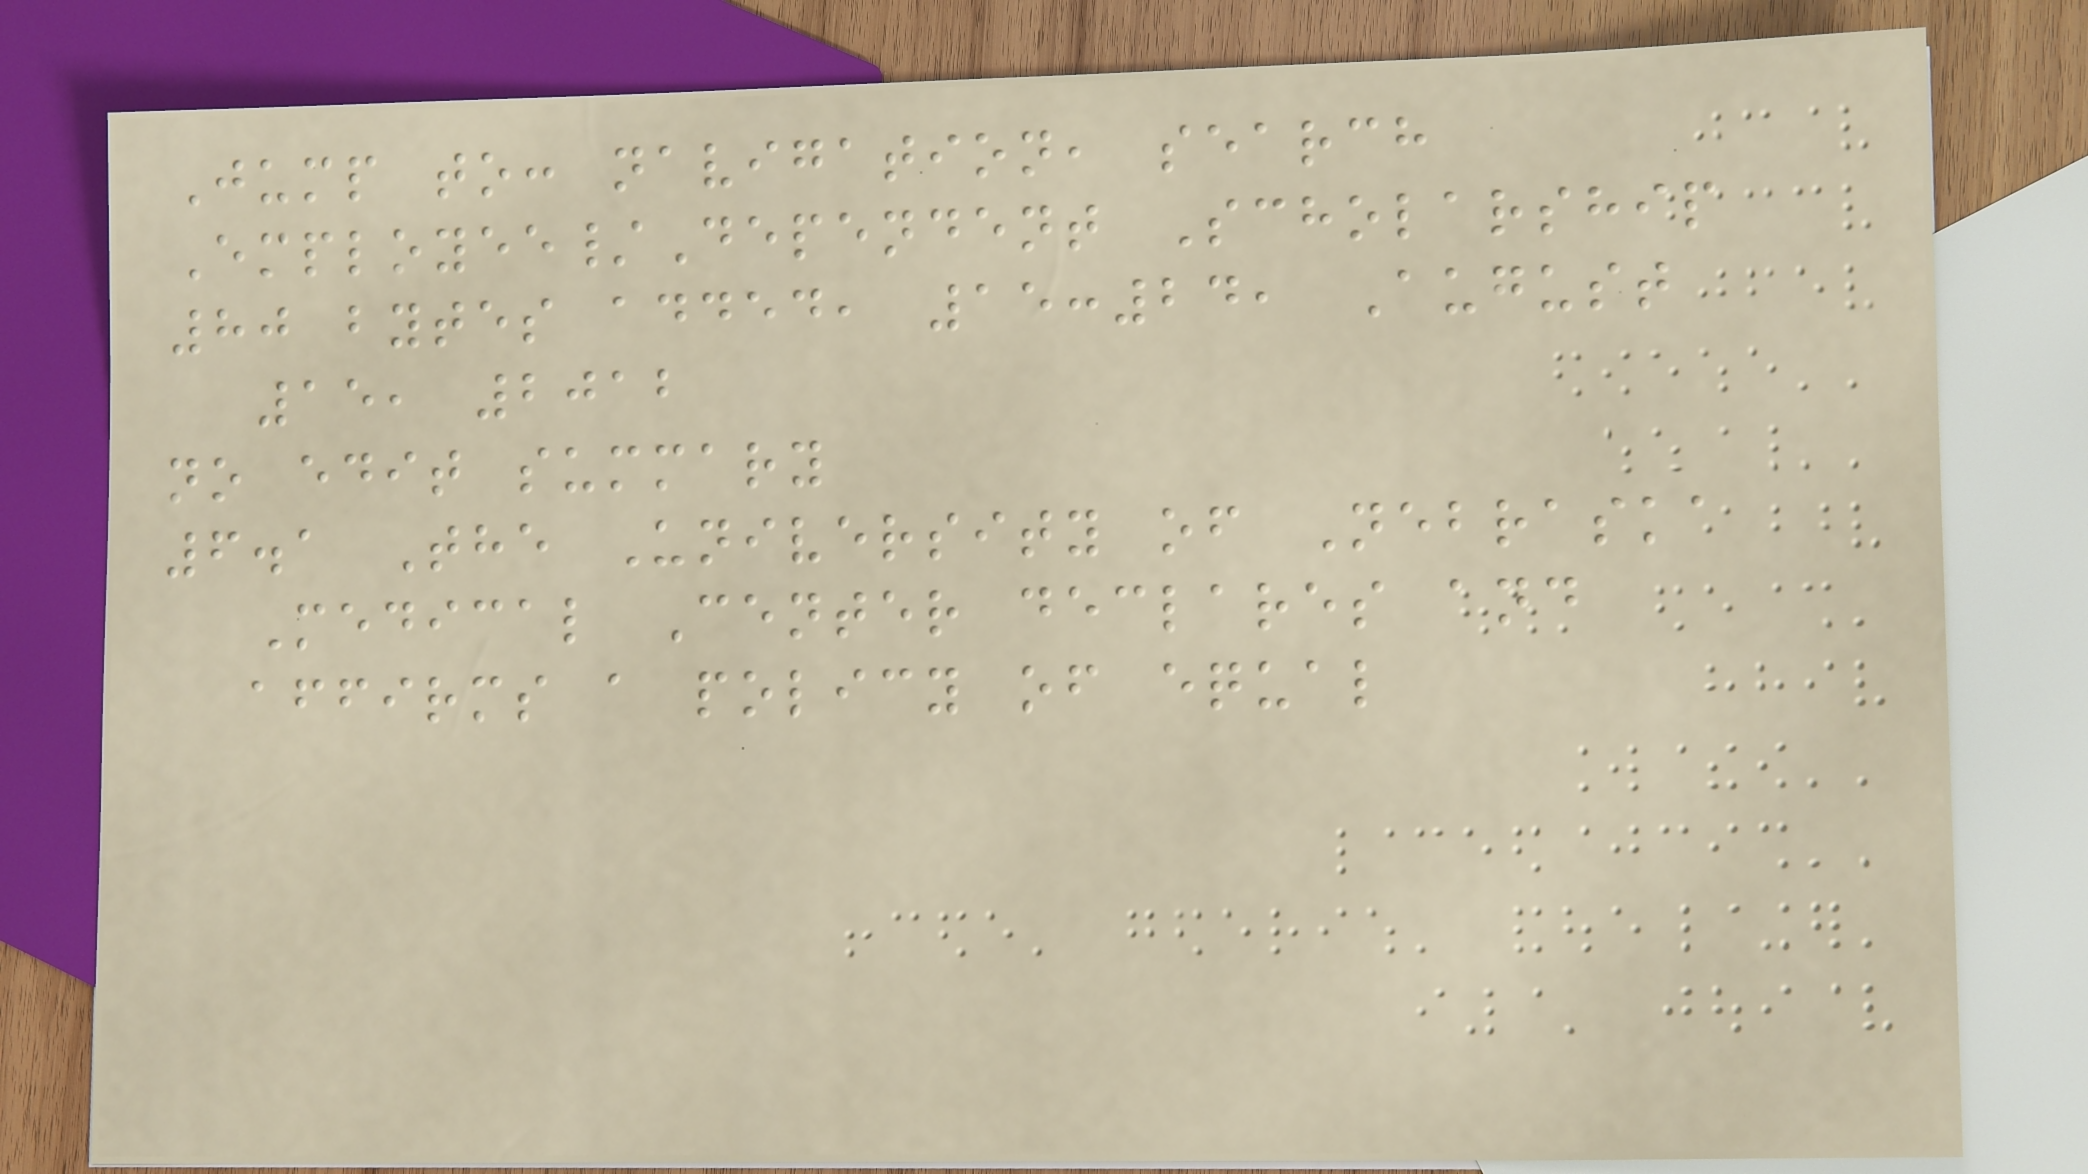Jump to: navigation, search
Employee/Dependent Scholarship
80 bytes added, 15:24, August
15, 2012
no edit summary
6.1 The University of Nebraska
Medical Center declares and
affirms a policy of equal
